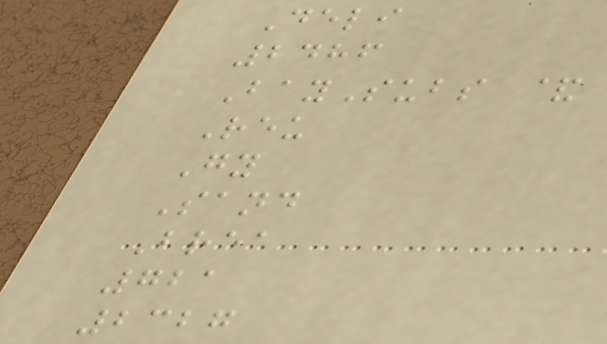Deli
2486
BaySubs &
Reu
Gy
Sand
Brea
721
2327
